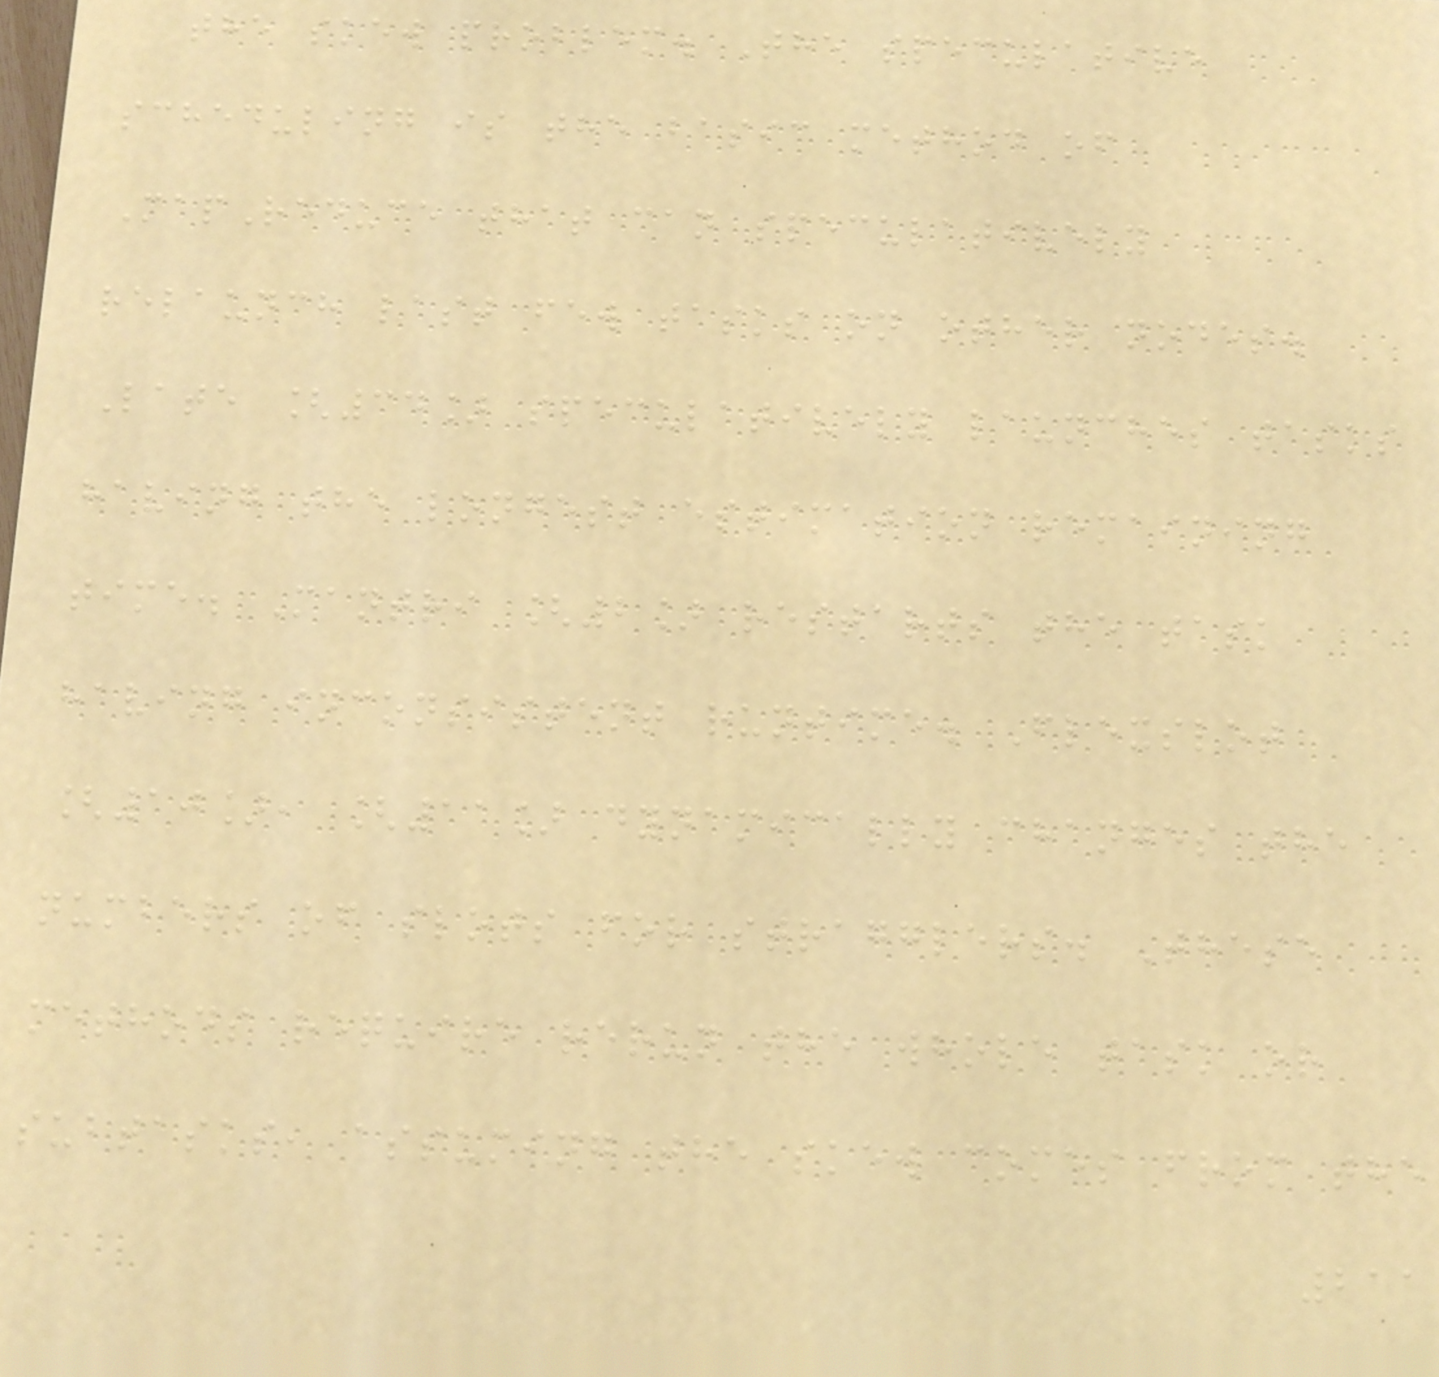the skew problem. The speculative
scheduling is the basic method of
MapReduce that can speculatively
relaunch last few tasks on other nodes.
Late [34] speculatively launches tasks
having the longest estimation remaining
time. Mantri [2] restarts the task
having inconsistent runtime. Flexslot
[10], [11] dynamically changes the
numbers of slots for stragglers. These
methods require rerun the whole task or
subtasks, assuming the skew comes from the
211
